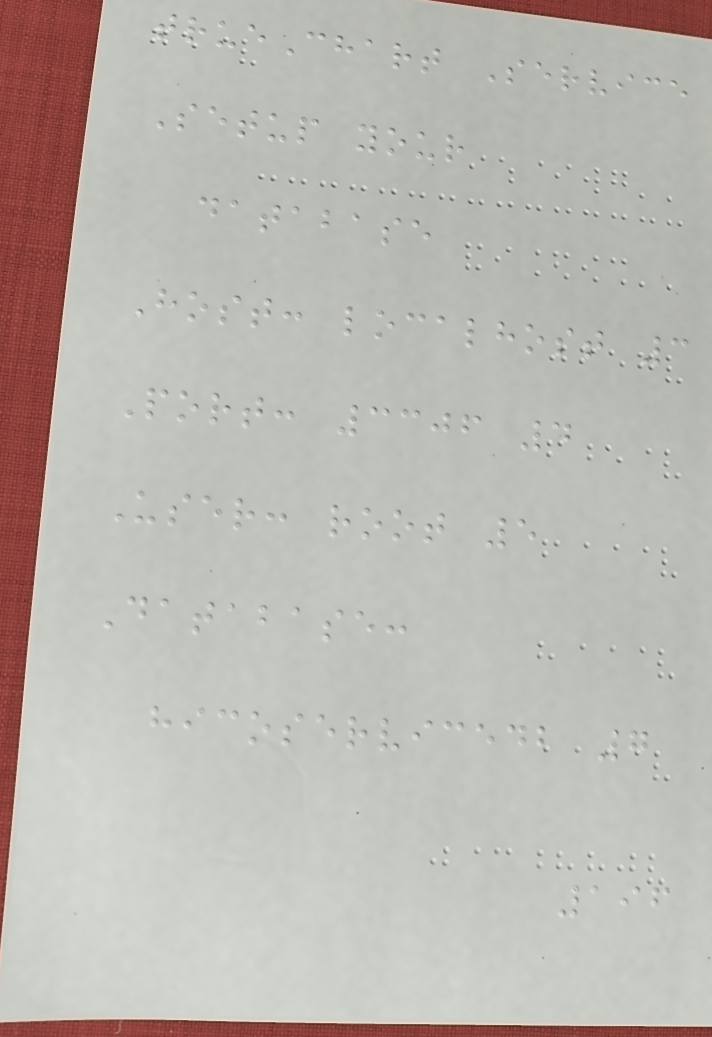trueChart Service
Setup your
database
Host: localhost 3
Port: 3306 4
User: root 5
Database:
hicoservicedb 7
196
